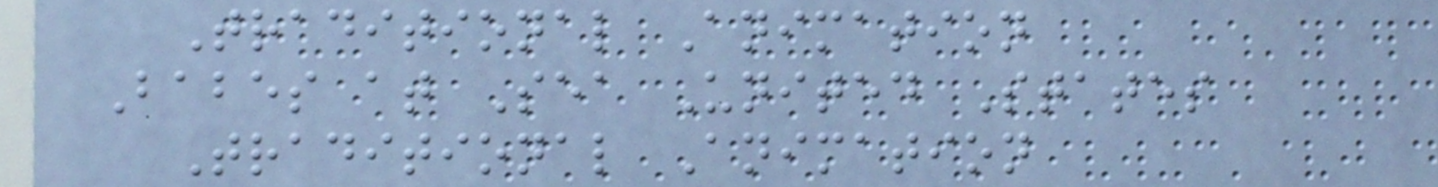Traditional Animation
Babes at Sea United States
Traditional Animation
